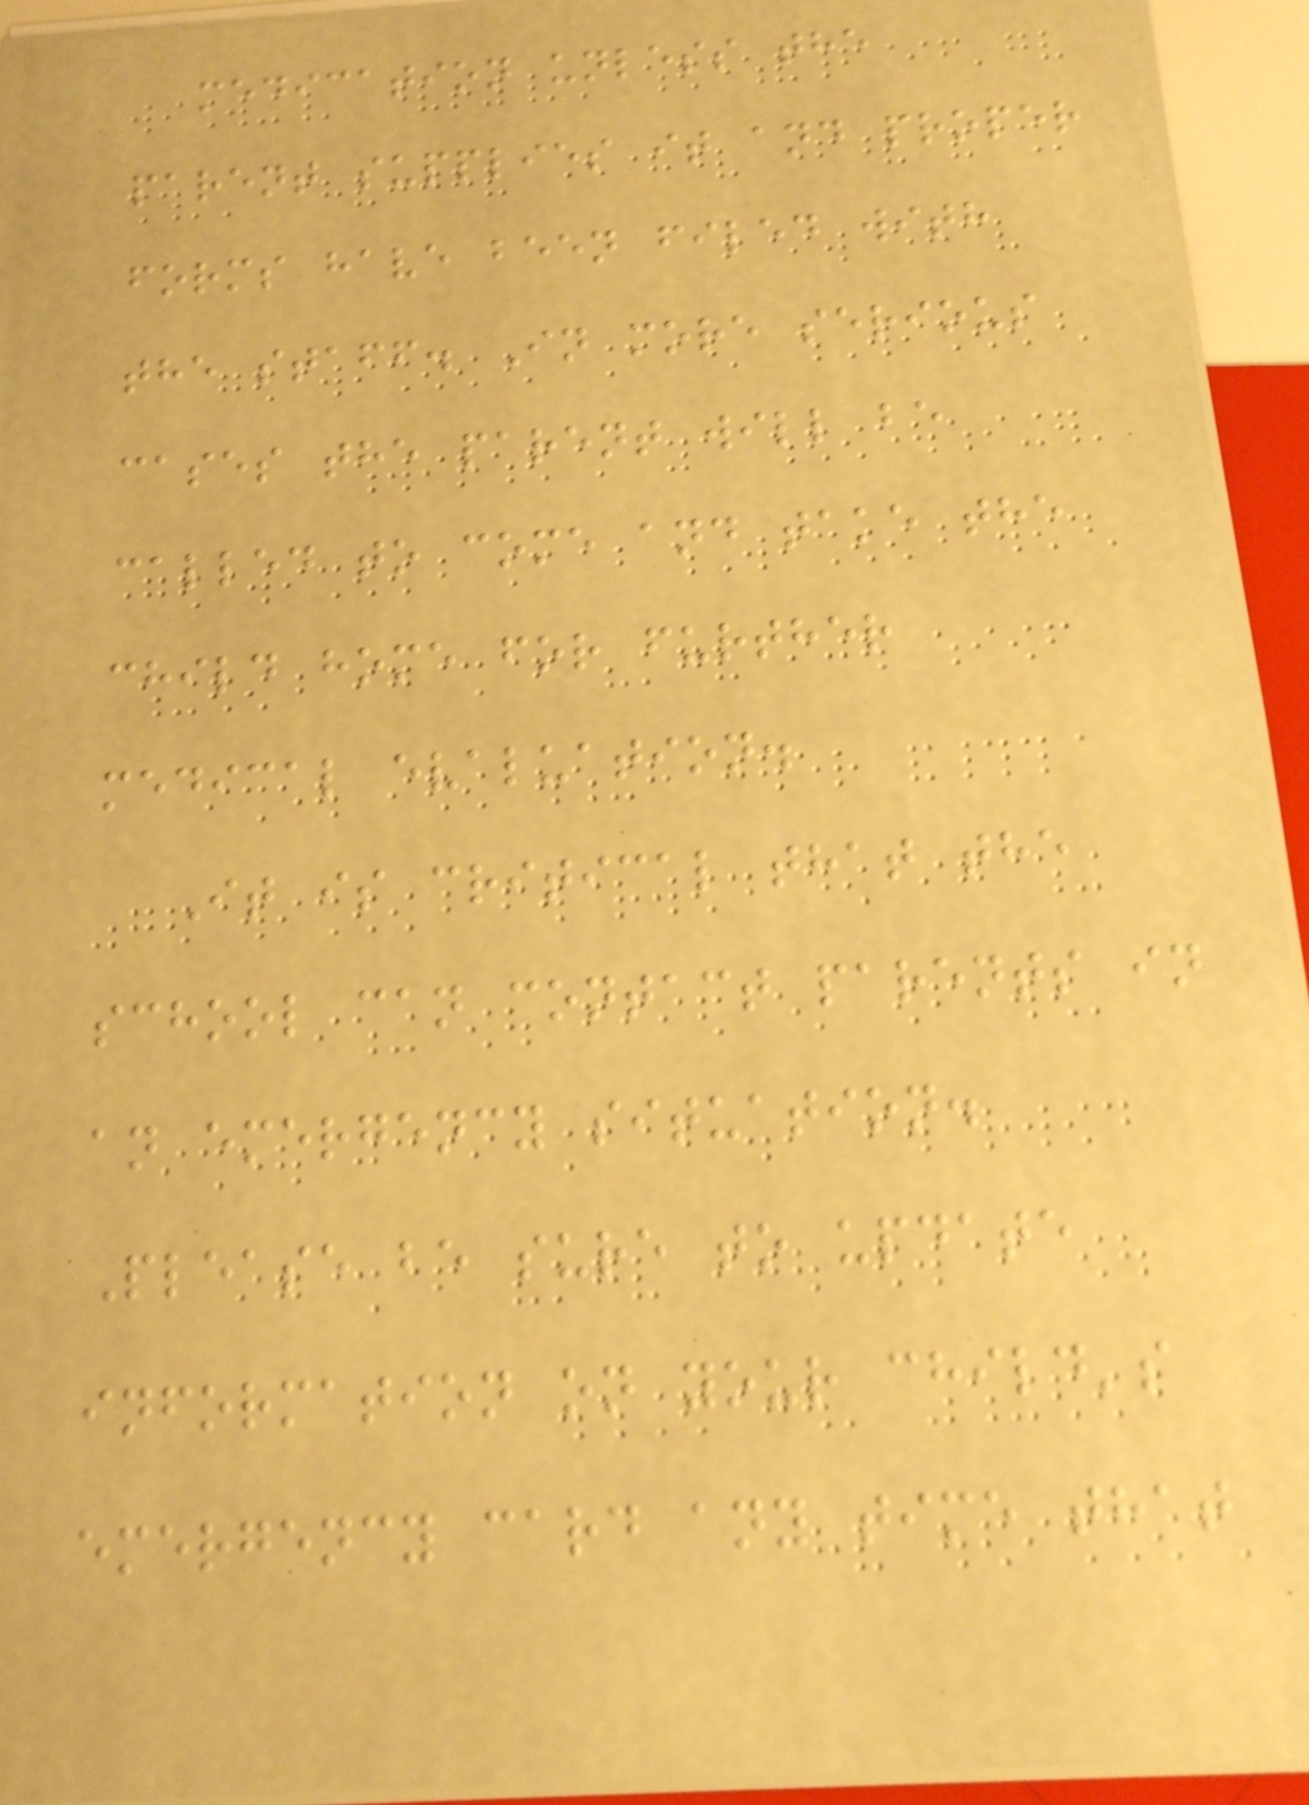medication unless the
parent supplies it and proper
forms have been filed with
the staff. In more serious
cases the parent will be
called to come and take the
child home for further
medical evaluation.
It is critical that the
school can contact parents in
an emergency situation.
Please be sure to update
information on your child's
emergency card any time that
